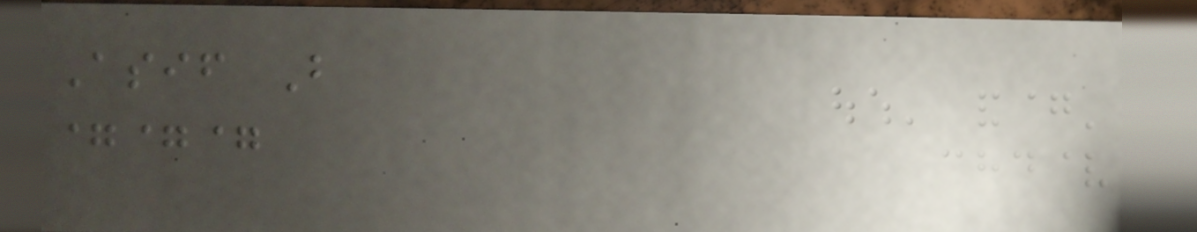Asif B
===
